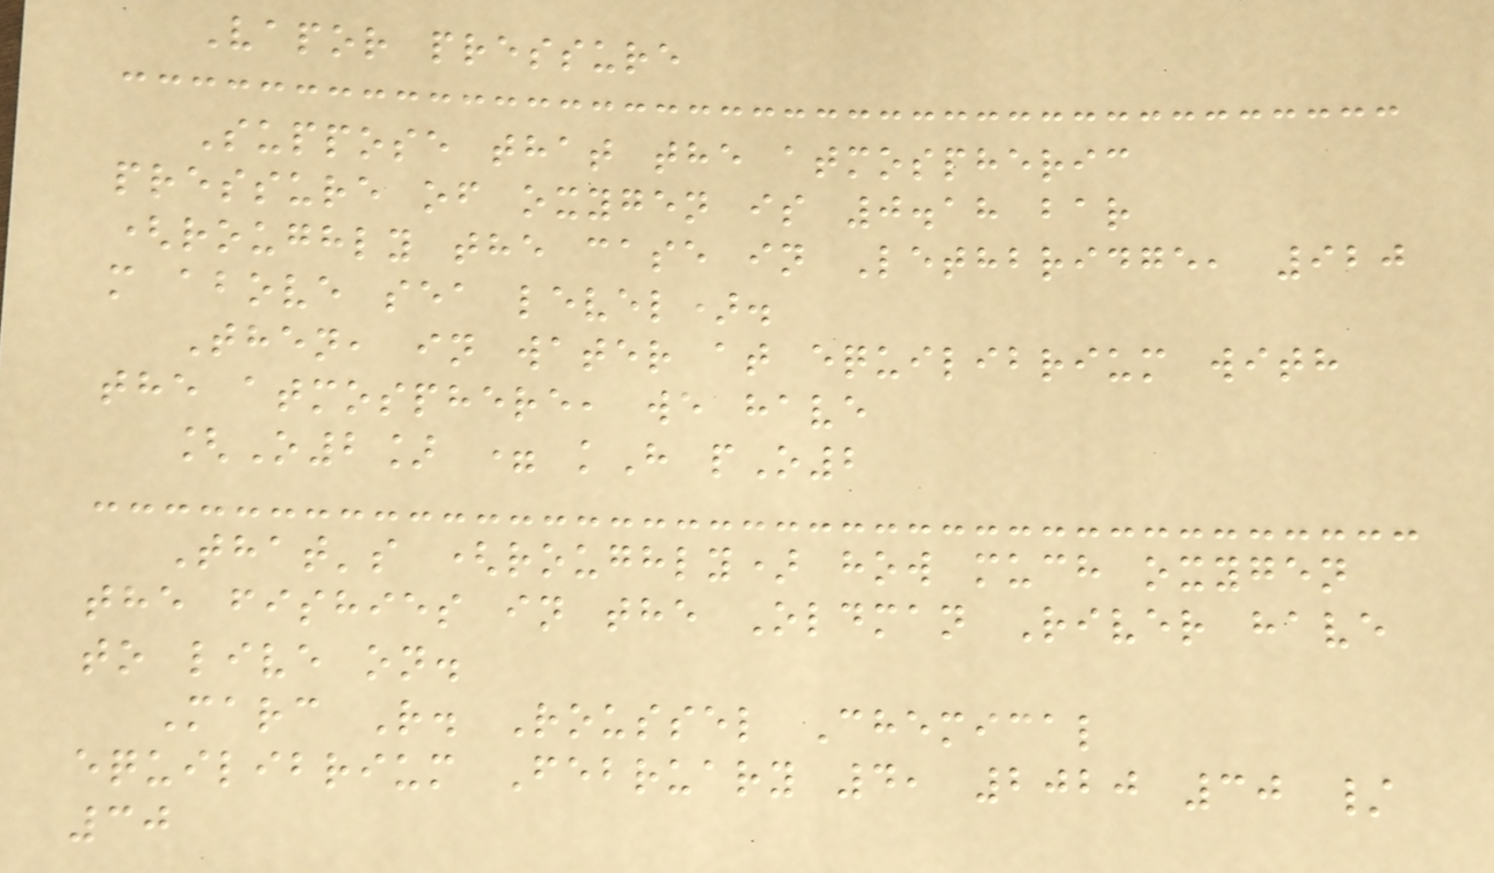Vapor pressure
Suppose that the atmospheric
pressure of oxygen is 0.18 bar
(roughly the case in Lethbridge, 920
m above sea level).
Then, in water at equilibrium with
the atmosphere, we have
[O2] = kH pO2
That's (roughly) how much oxygen
the fishies in the Oldman River have
to live on.
Marc R. Roussel Chemical
equilibrium February 4, 2020 30 /
30
